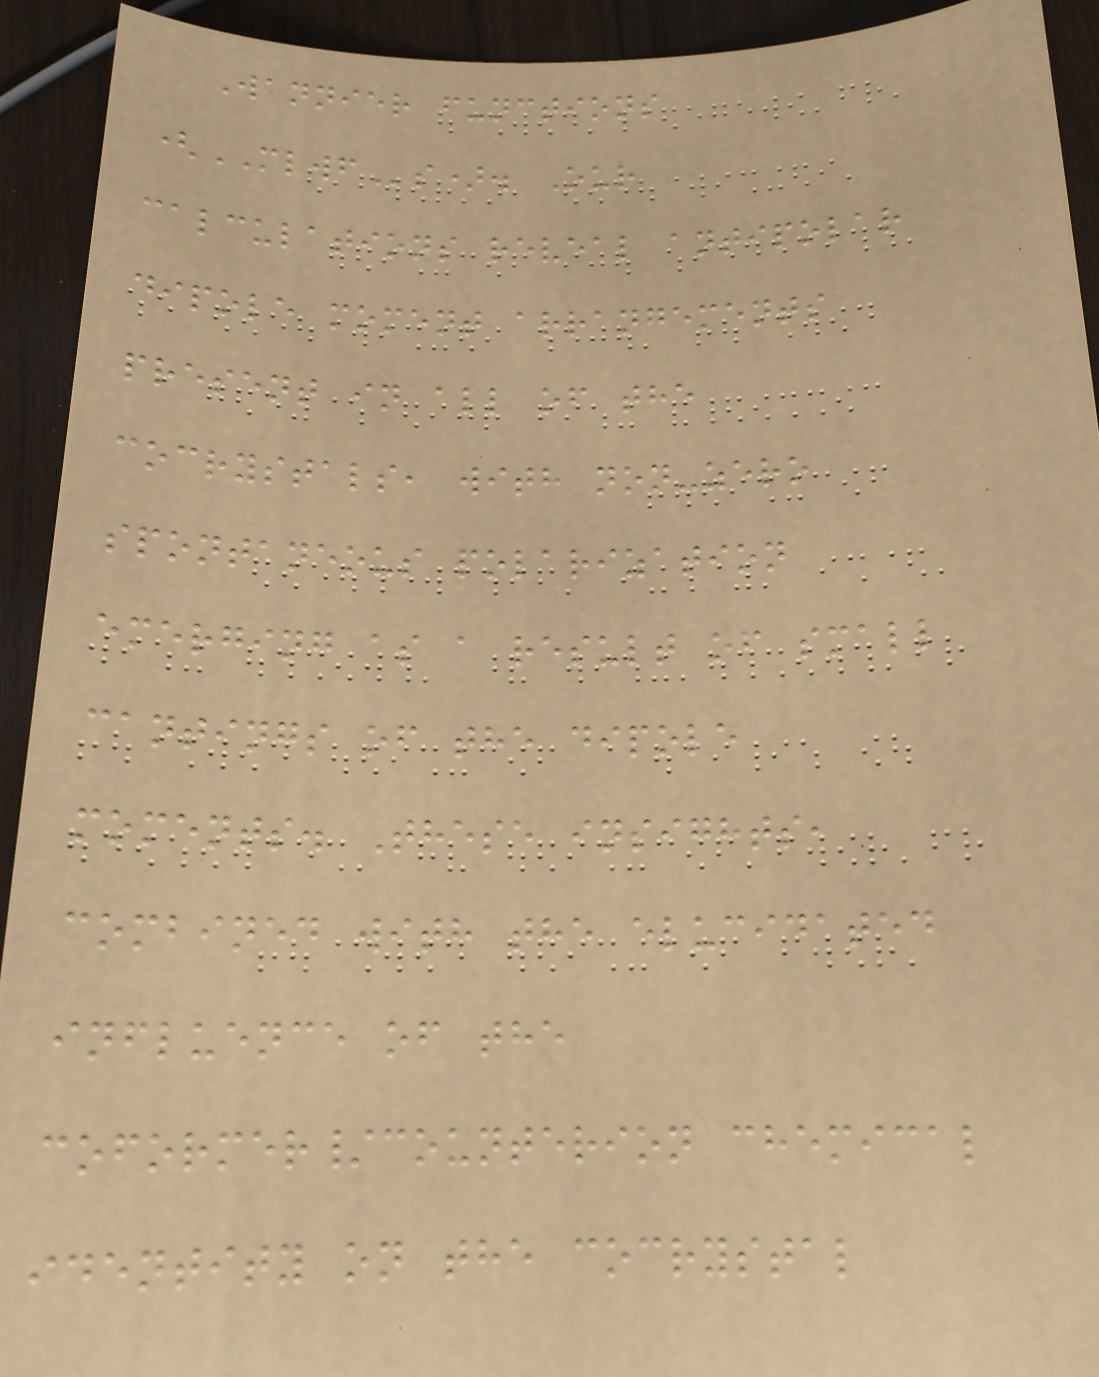Wannier functions
(MLWFs). Our
calculations reveal antipolar
dipole moment arrangements
present in all of the
cocrystals, with non-zero
spontaneous polarization
emerging as a result of small
cantings of the dipole
moments. These insights,
combined with the elucidated
influence of the
coformer/counterion chemical
identity on the cocrystal
